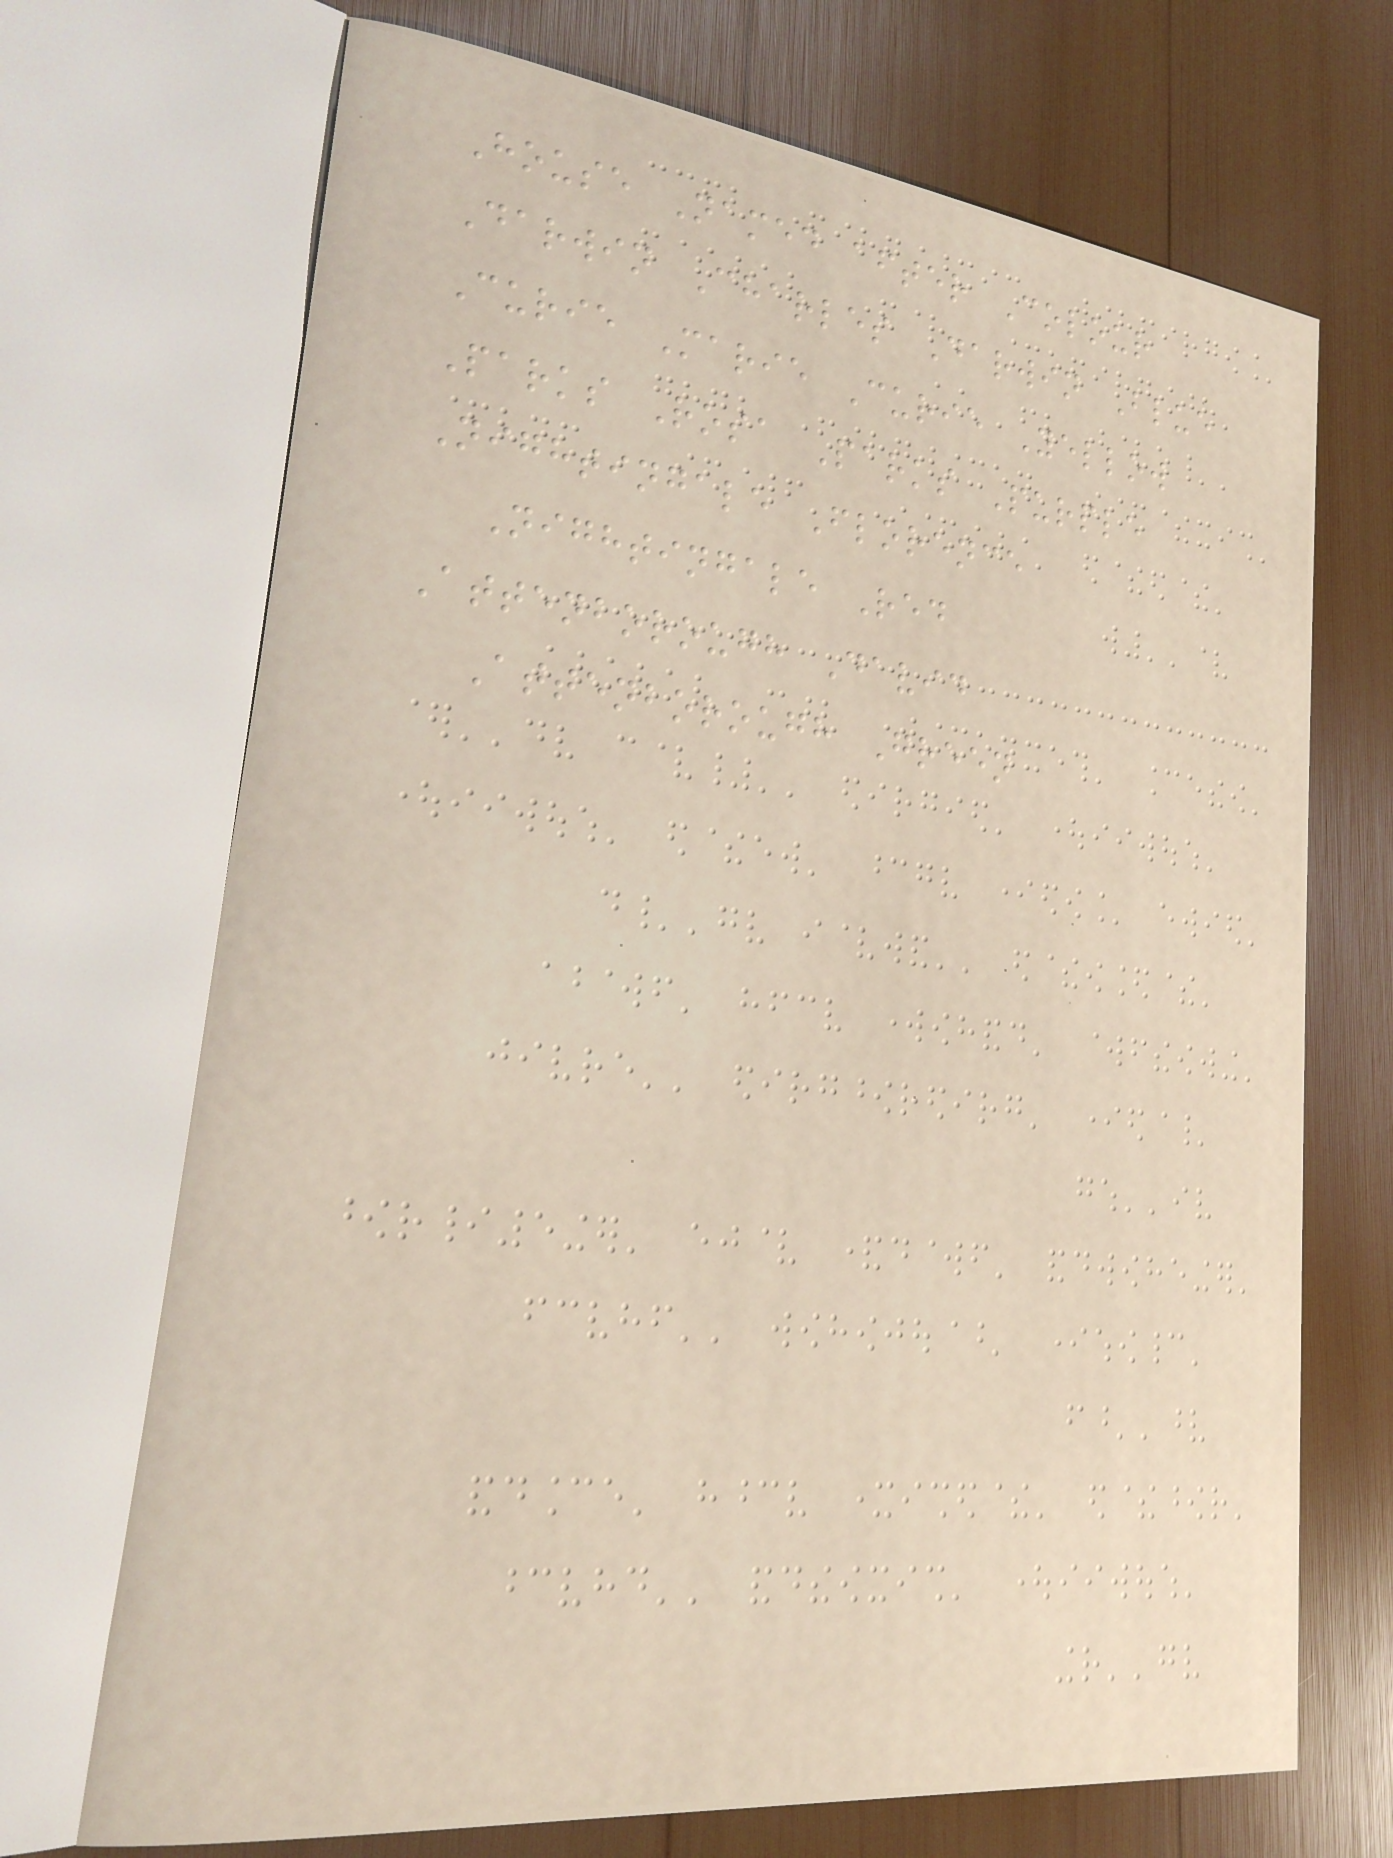House Named after Colour
Darwin Charles Darwin Blue
Curie Marie Curie Yellow
Parks Rosa Parks Purple
Nightingale Florence
Nightingale Red
Attenborough David
Attenborough Green
